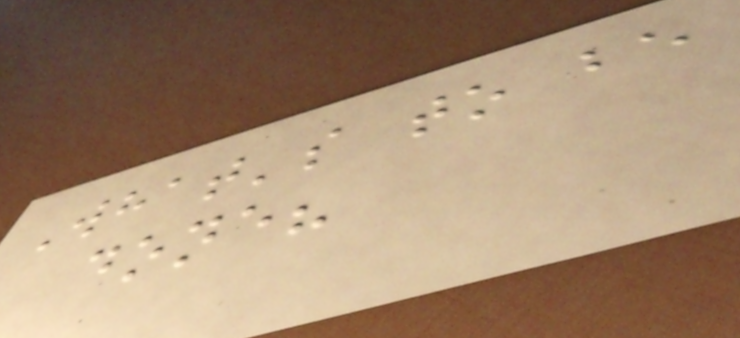What's to be
done?
